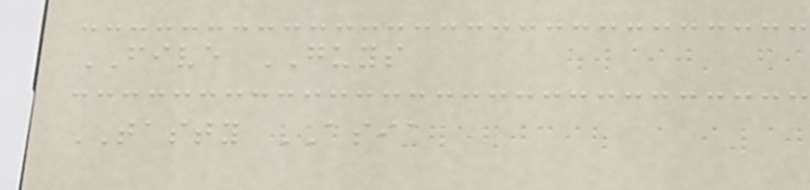FIVE GUYS
TASTY ASIA
